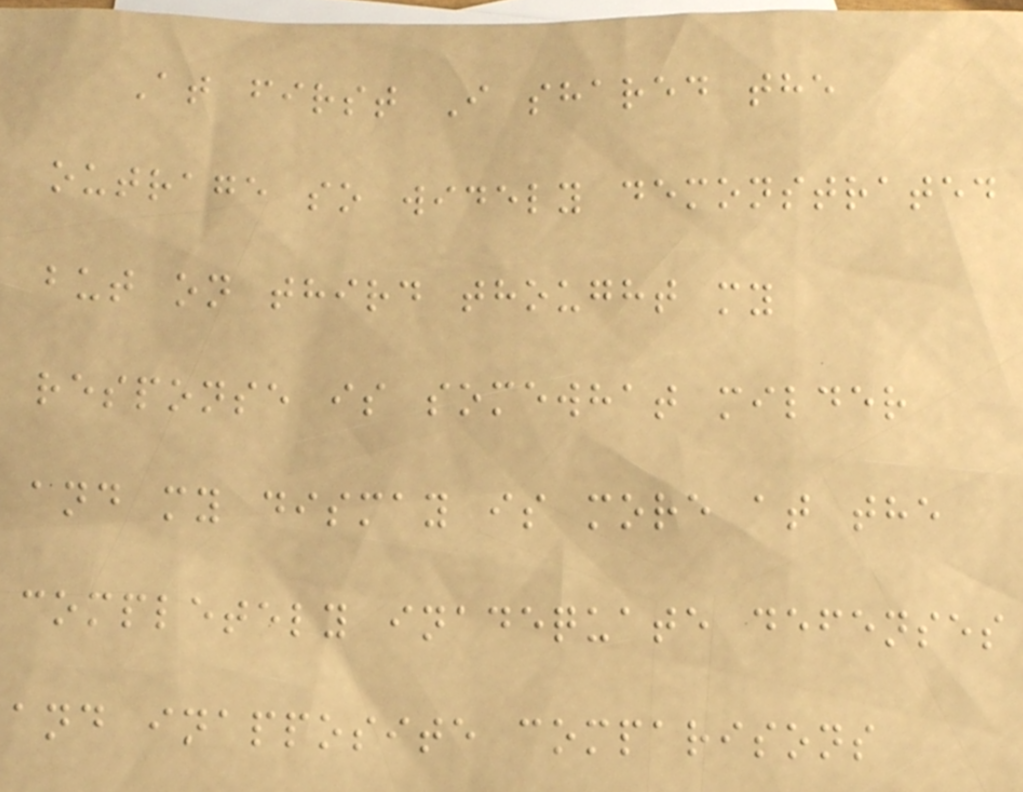At first I shared the
outrage so widely demonstrated
but on third thought my
response is somewhat milder
and my dismay is more at the
completely inadequate defenses
and inapposite comparisons
